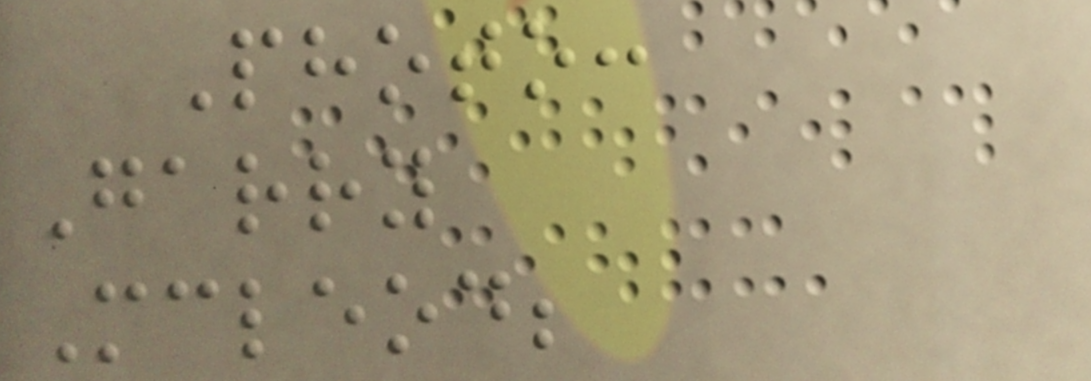Photo:
Garry
Mcleod;
